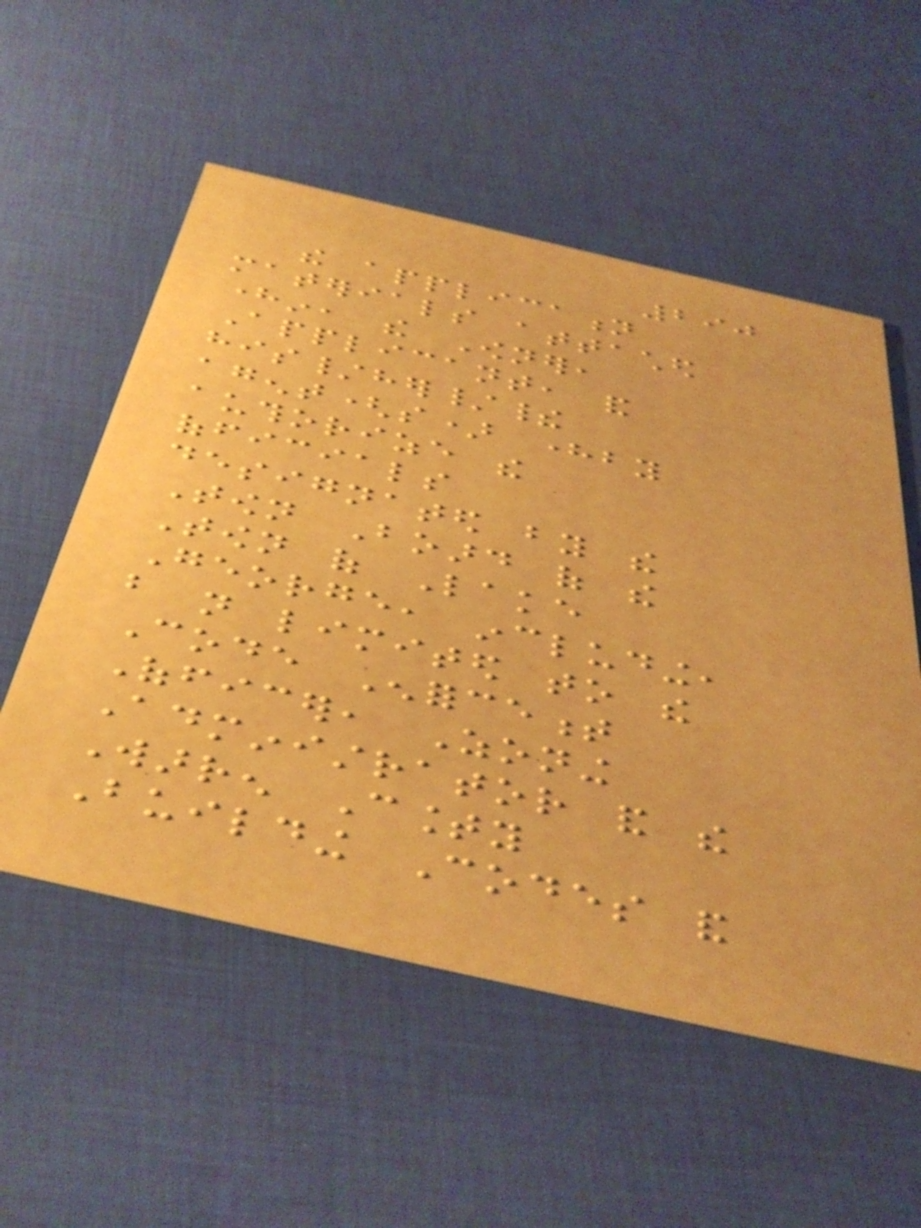290
the application
materials attached
herein, the Owner,
Applicant, and
his/her/their
agent(s) hereby
authorize the
officials
designated by the
Town Board of the
Town of Lake
George, including,
but not limited to the
Code Enforcement
Officer, Zoning
Administrator and the
Warren County
Building Codes and
